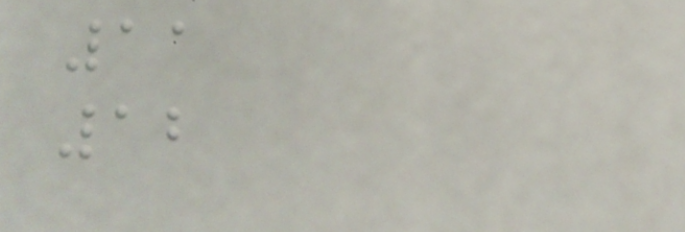11
12
